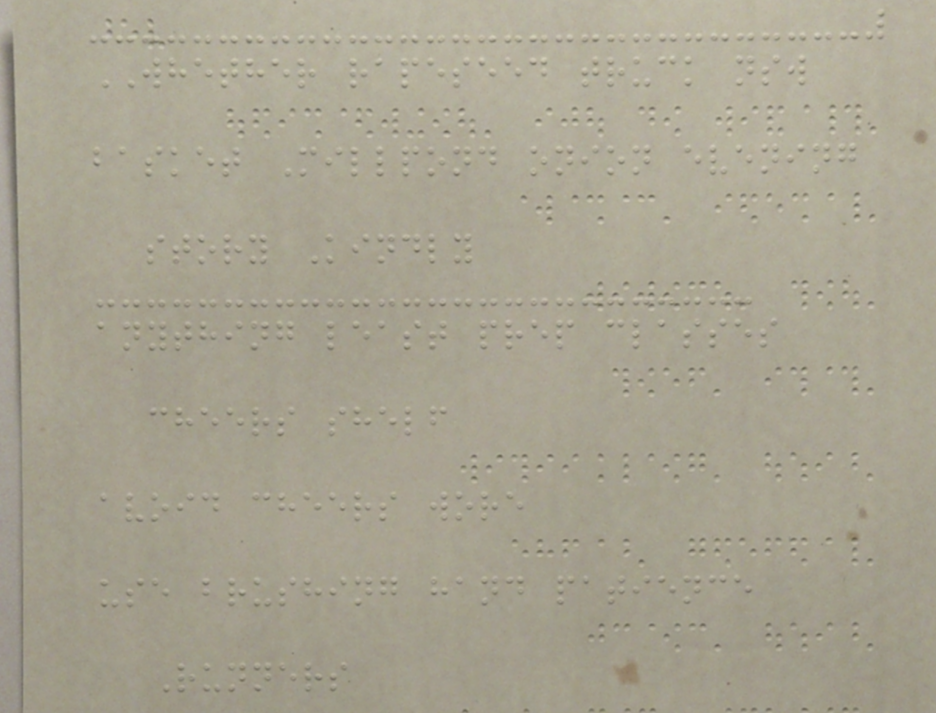WHETHER rapeseed truck nsw
basket Millpond onion evening
story Kindly
anything least prep classes
cheers shelf
avoid cheers wore
use brushing hand patience
Runners
